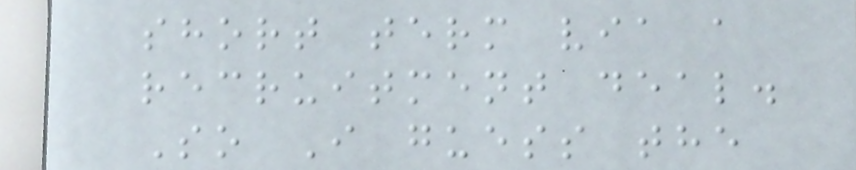short term via a
recruitment deal.
So I guess the
